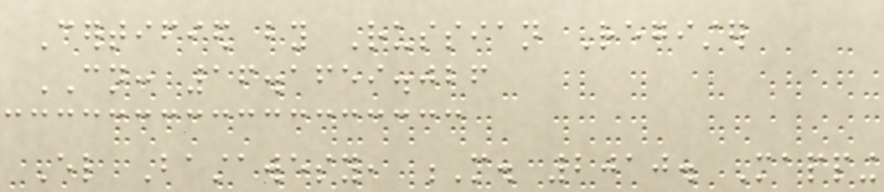Certified by Russian Register
CN: 16.1659.026
El Bastawesy, M. 2010. Mapping
